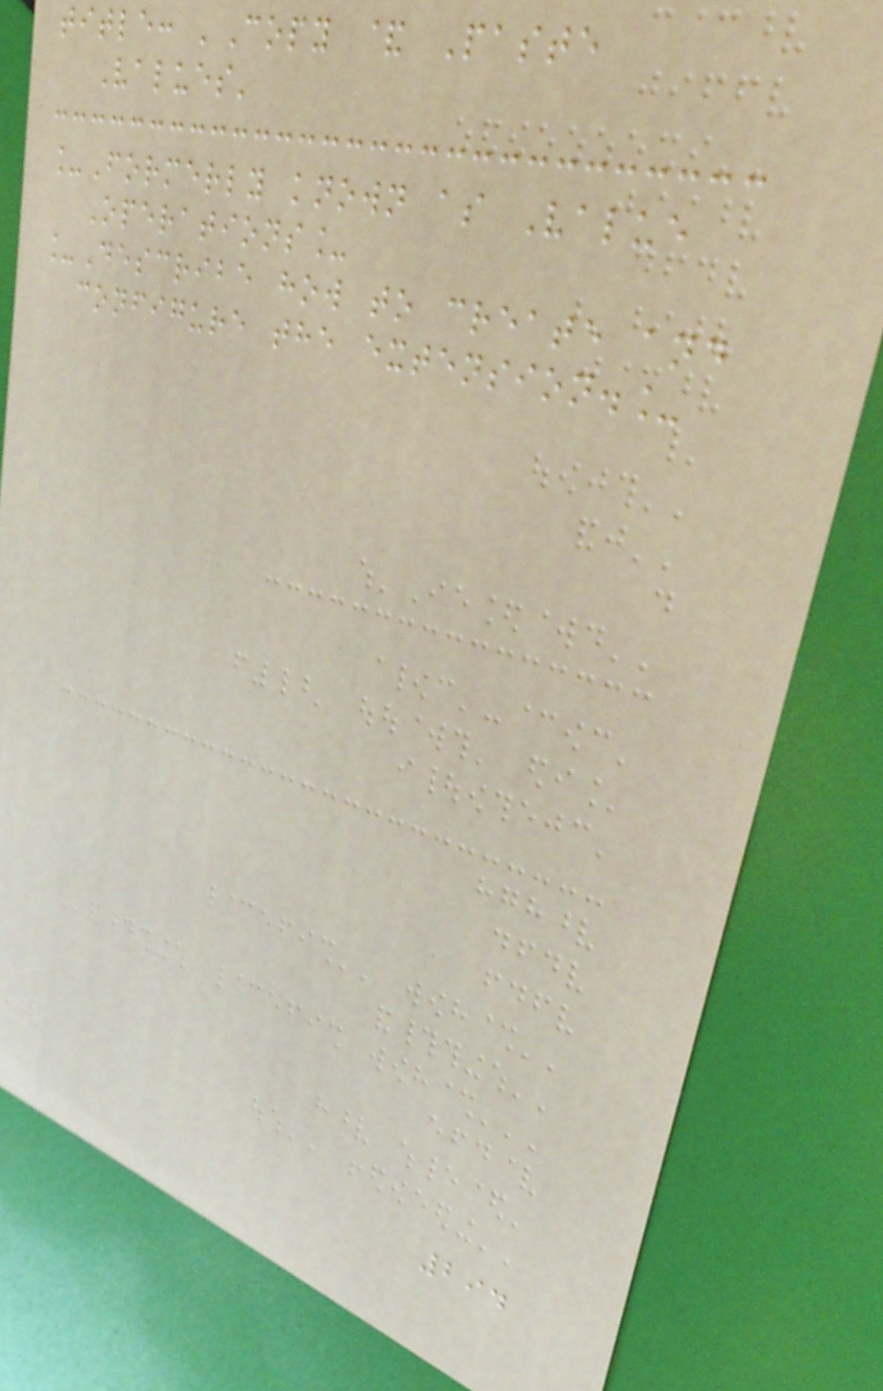title: 'Copy & Paste
Values'
_Formerly known as Value
Operations_
_Describe how to create and
configure the extension._
294
